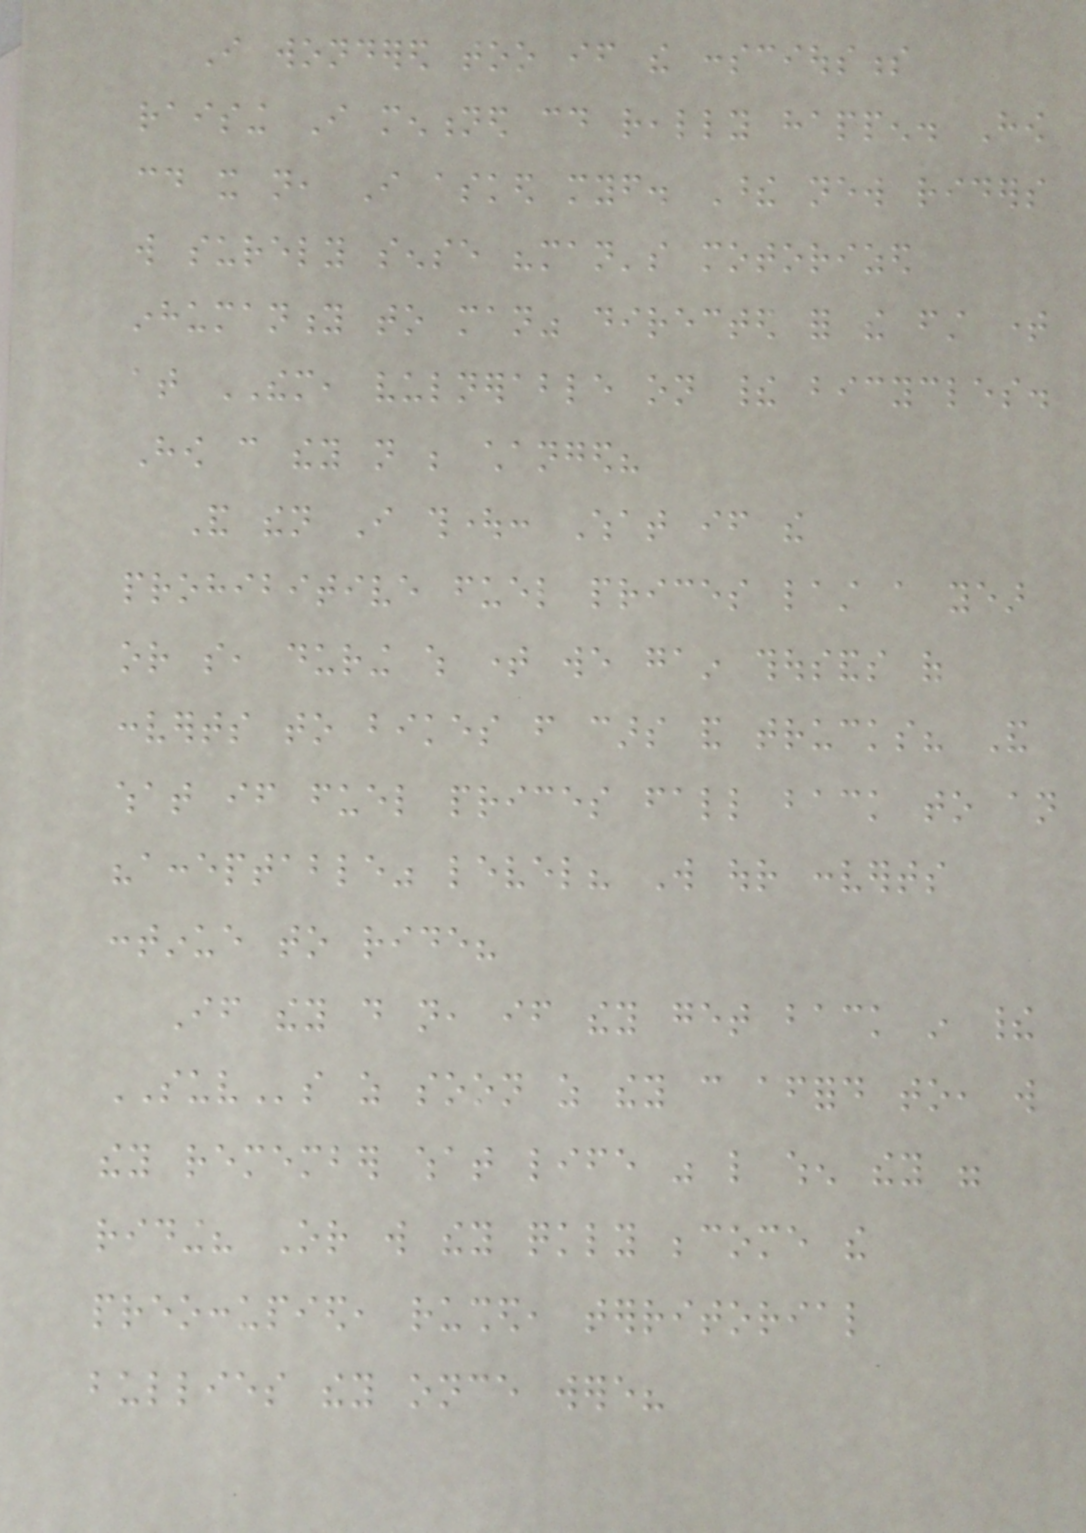I wondered too if the consciousness
raising I mentioned could really happen. How
could it not, I asked myself. These new riders
will surely sense "man's motorized
inhumanity to man" directed for the first time
at THEM, vulnerable on their bicycles.
How can they not be changed?
And then I thought: What if the
prohibitive fuel prices last a year
or so, during which time we gain thousands of
converts to bikes from cars and trucks? And
what if fuel prices fall back to an
"acceptable" level? Will our converts
continue to ride?
If they do not, if they get back in their
SUVs as soon as they can afford to, will
they remember what life was like when they were
riding? Or will they quickly become the
preoccupied, rushed, territorial
bullies they once were?
